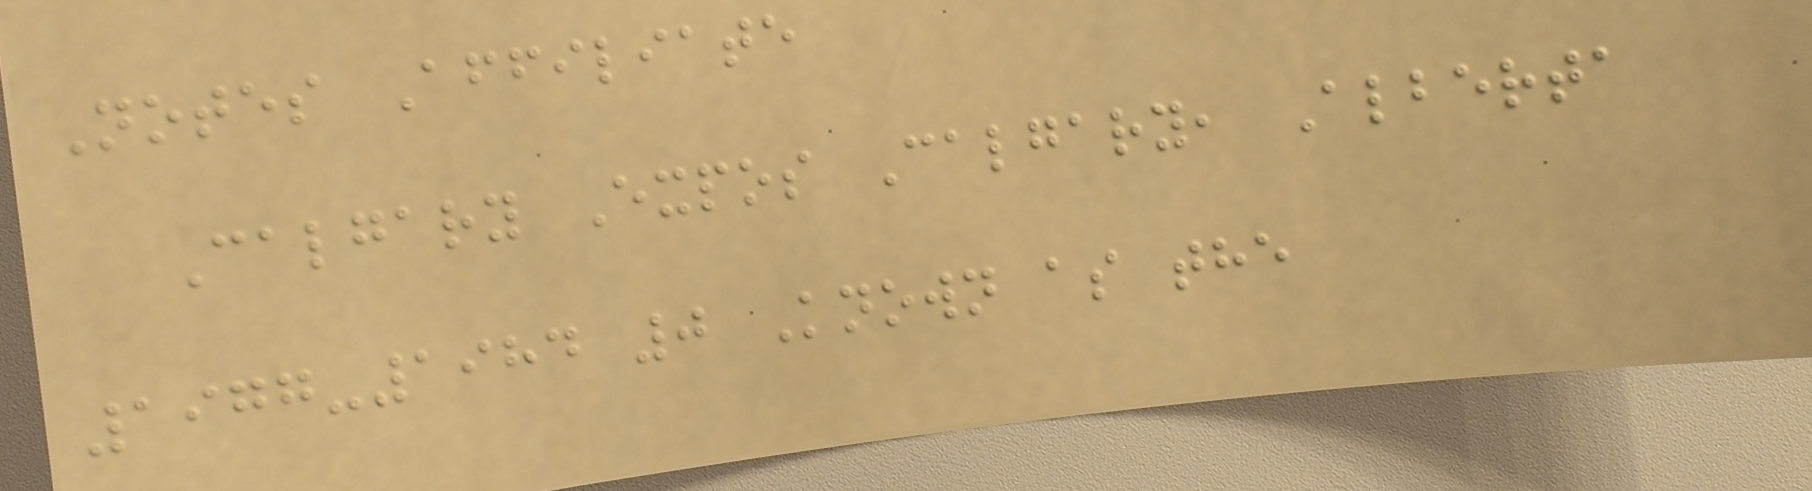Notes Affiliate
Calgary Expos Calgary, Alberta
1977-1984 0 Known as the
